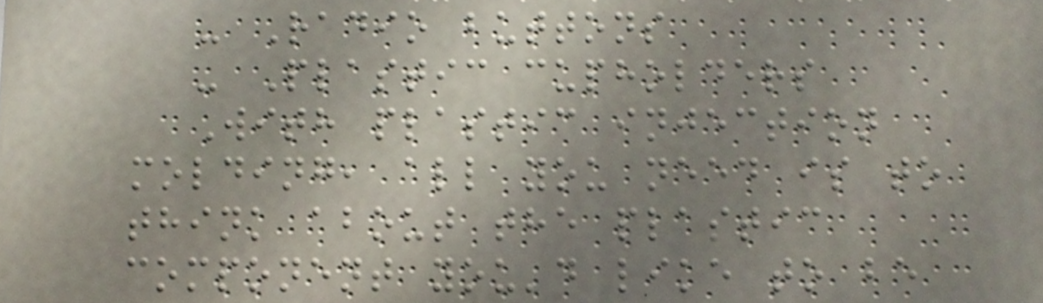- Radio buttons
- Plastic cupholders
With plastic injection
molding, all you need is to
think about the plastic
component you'd like to be
